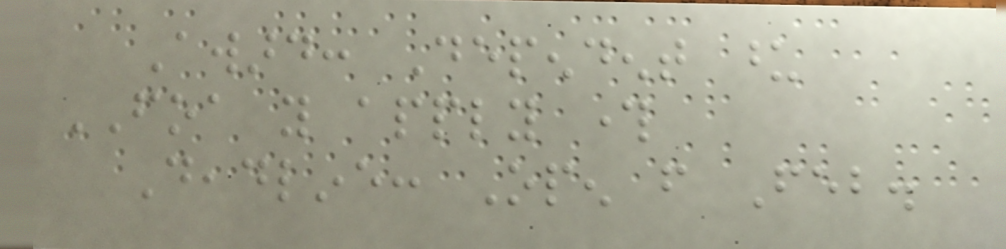Award: Dependent upon
FOA you apply through
Deadline: Open from Feb.
